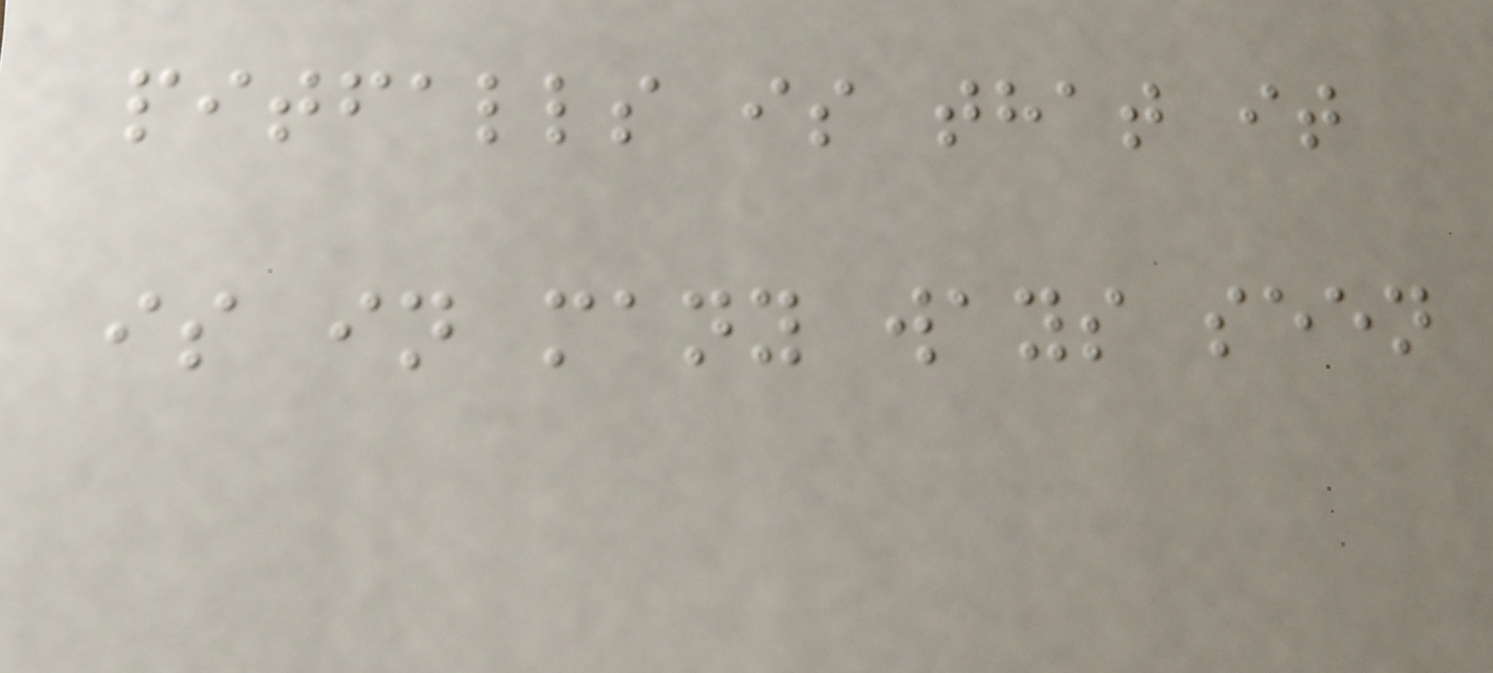pitfalls is that it
is in many ways seen
